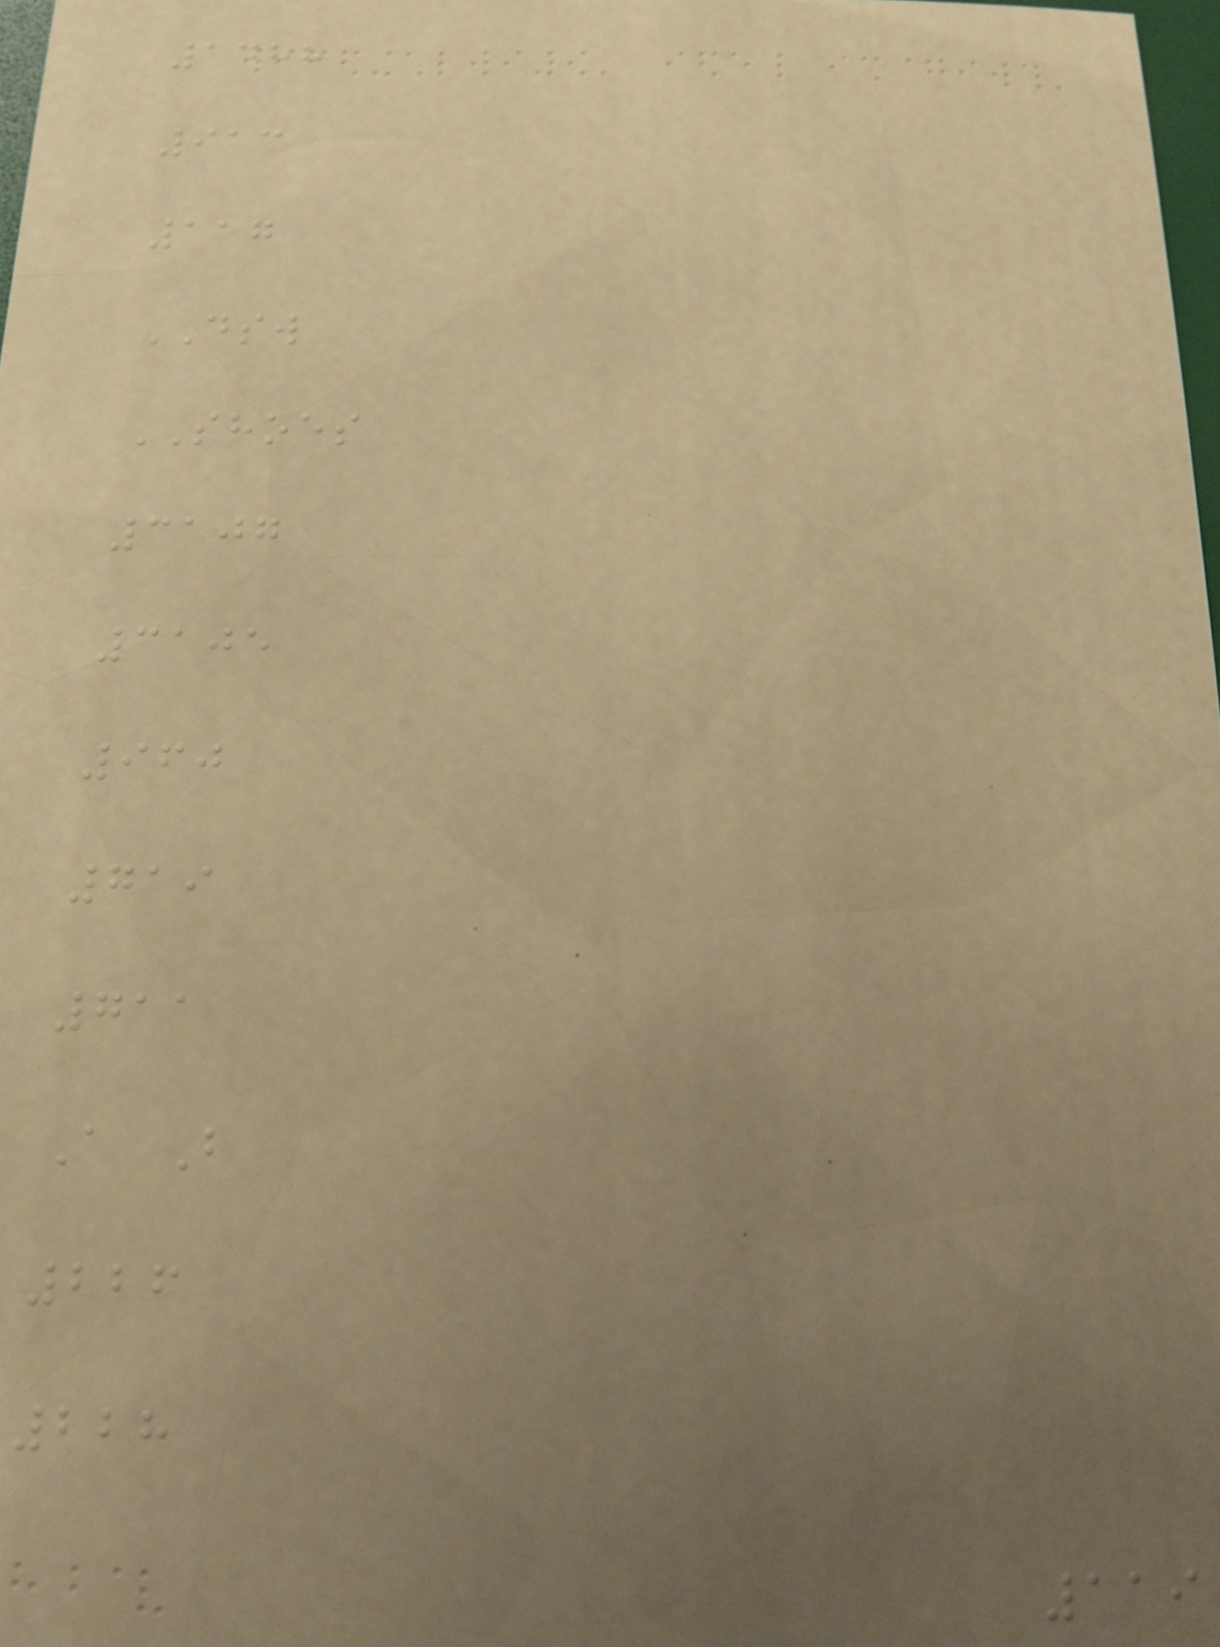1488
913
117
DSW
SHOES
3107
3105
960
719
711
A B
226
228
119
